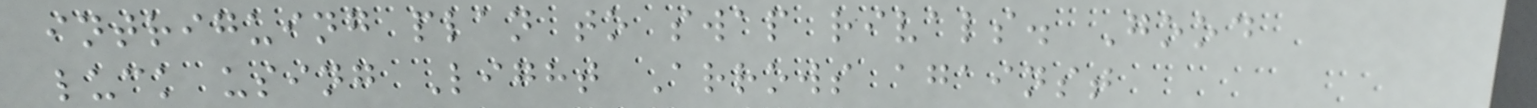intriguing plan to swap rivals. Good
luck using Light Arrows against
